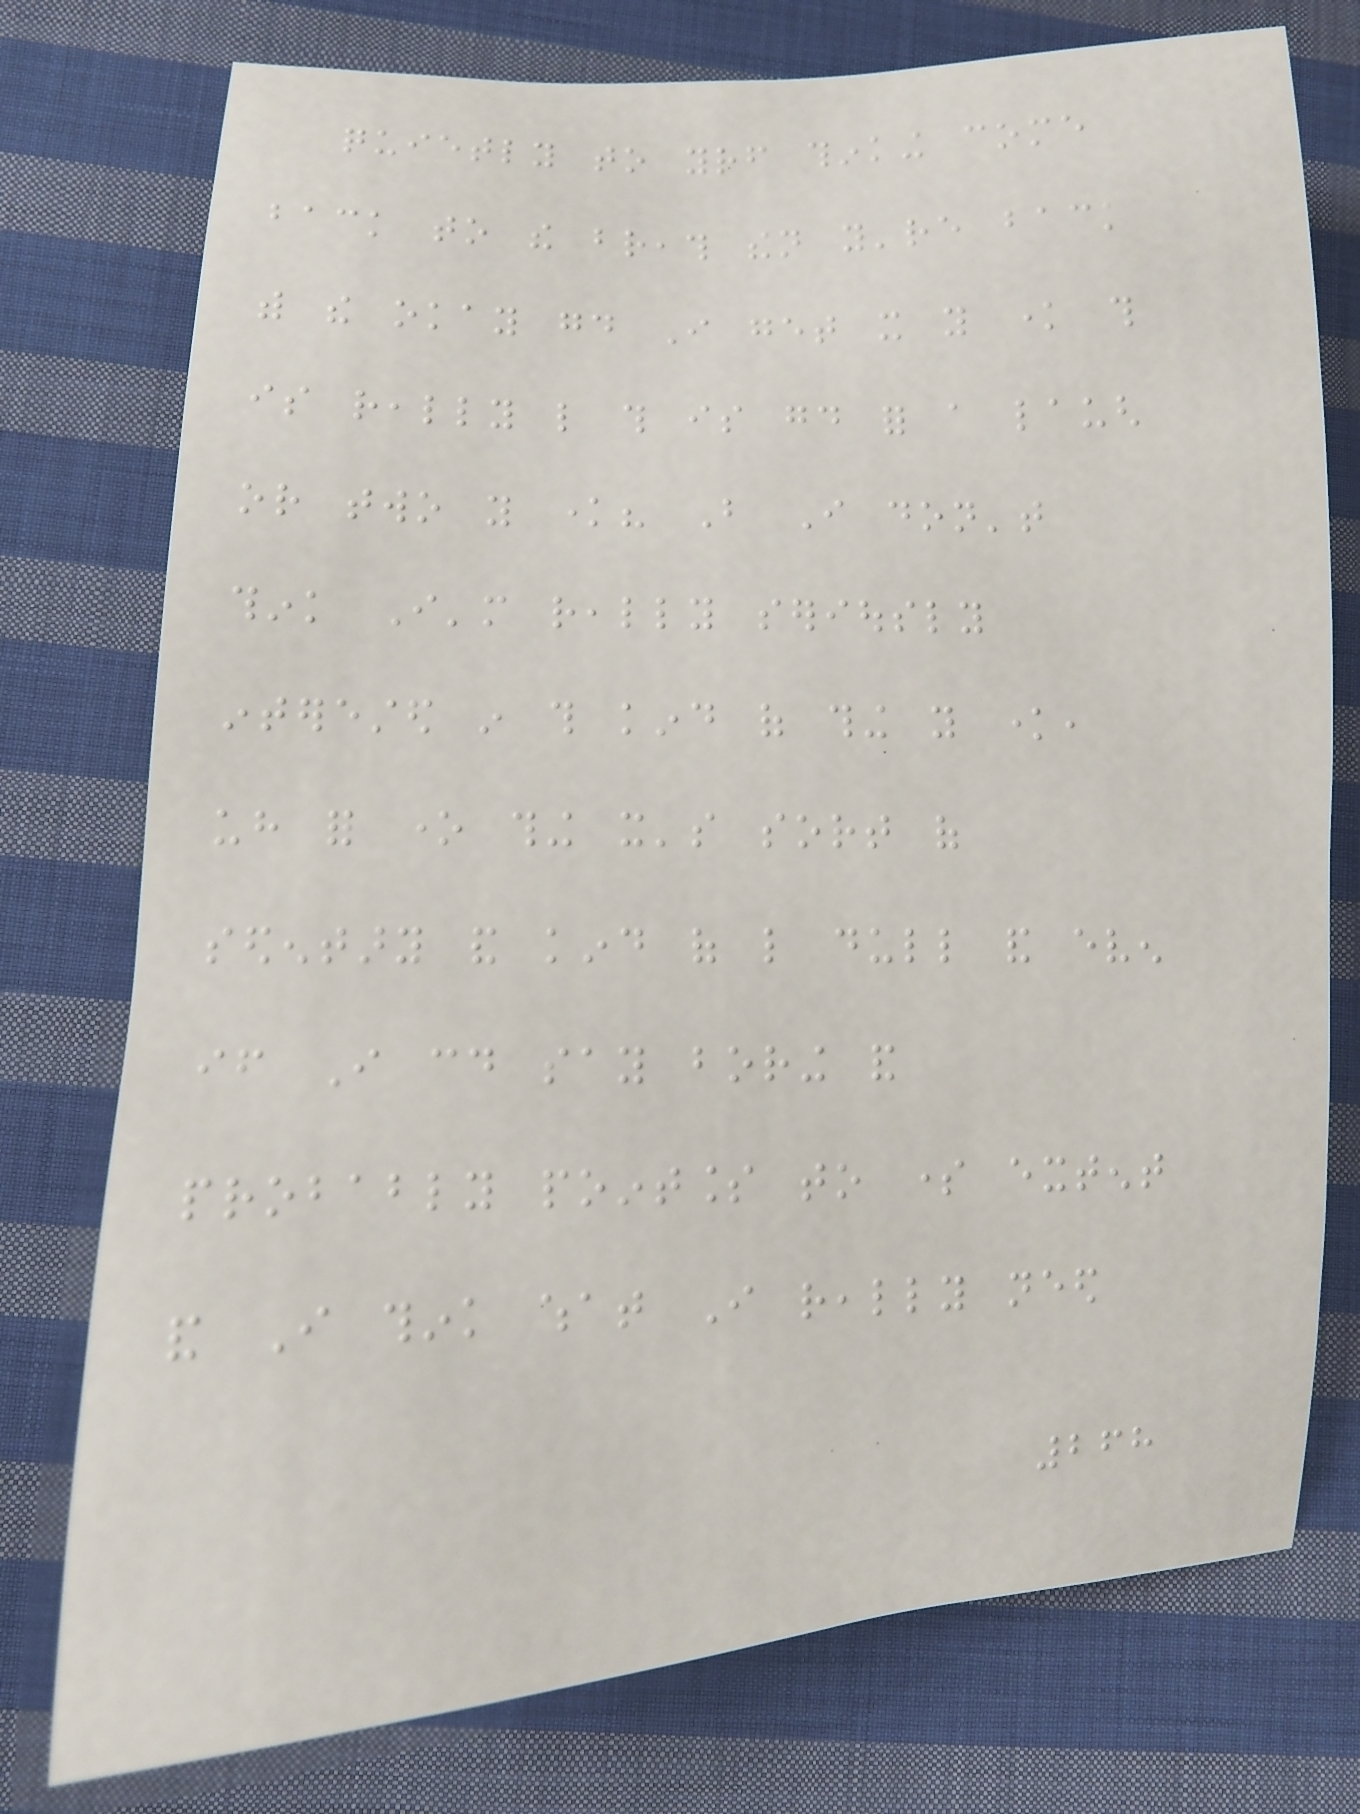quietly to yourself thinking come
back to the breath then you're back
with the okay good I get it you know this
is really like this is good for a laugh
or two you know? But I don't
think I'm really seriously
interested in this kind of thing you know,
uh for one thing it's sort of
sedentary and kind of like dull and even
if I could say boring and
probably pointless to some extent
and I think what I really need
268
